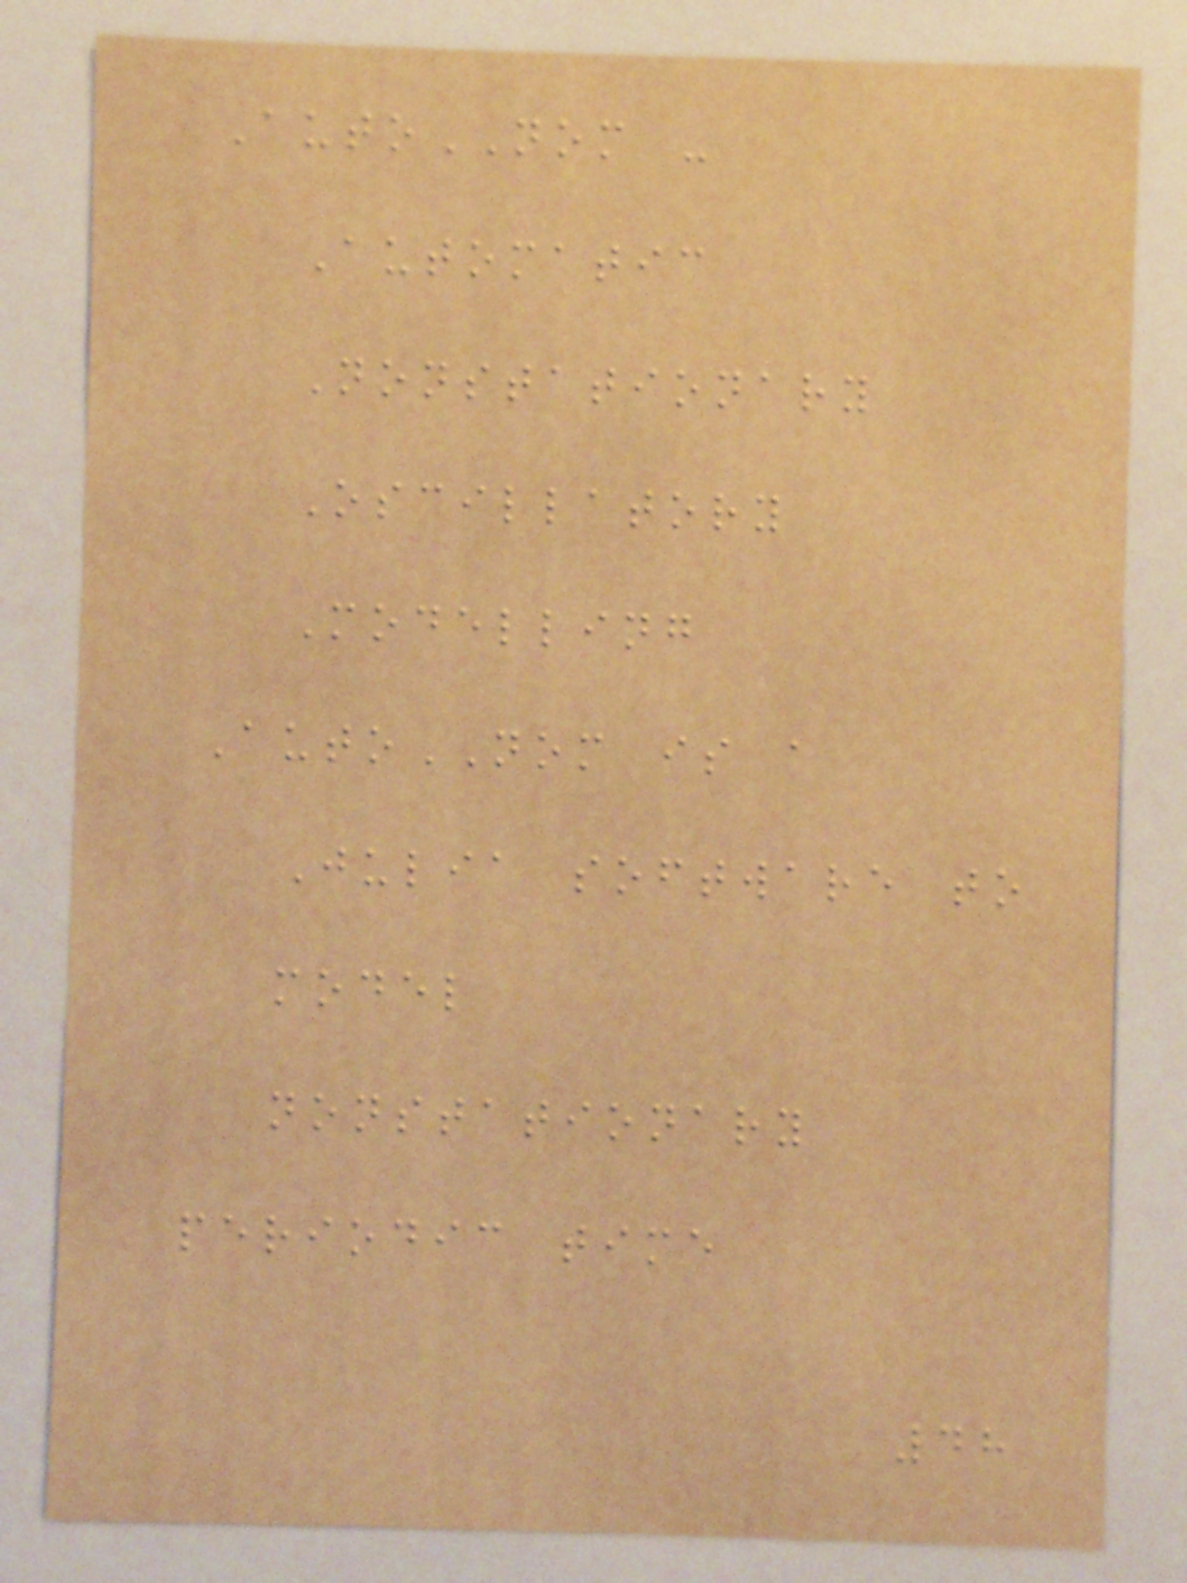AutoNOM -
Automatic
Nonstationary
Oscillatory
Modelling
AutoNOM is a
Julia software to
model
nonstationary
periodic time
48
